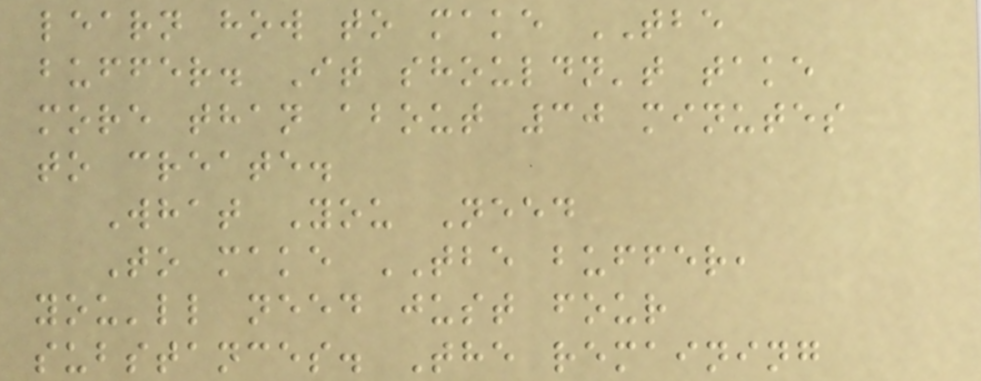learn how to make TBE
buffer. It shouldn't take
more than about 30 minutes
to create.
What You Need
To make TBE buffer,
you'll need just four
substances. The remaining
